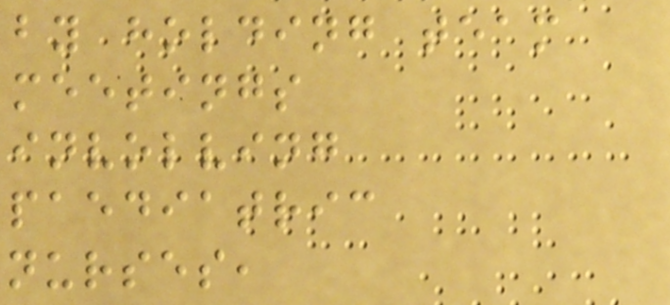by holding team
meetings
involving
paediatric
nurses,
